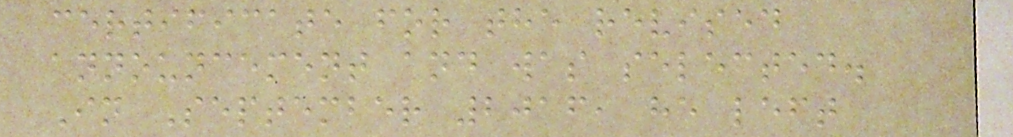certificate for the revised
announcement and was selected.
In September 2016, he left
